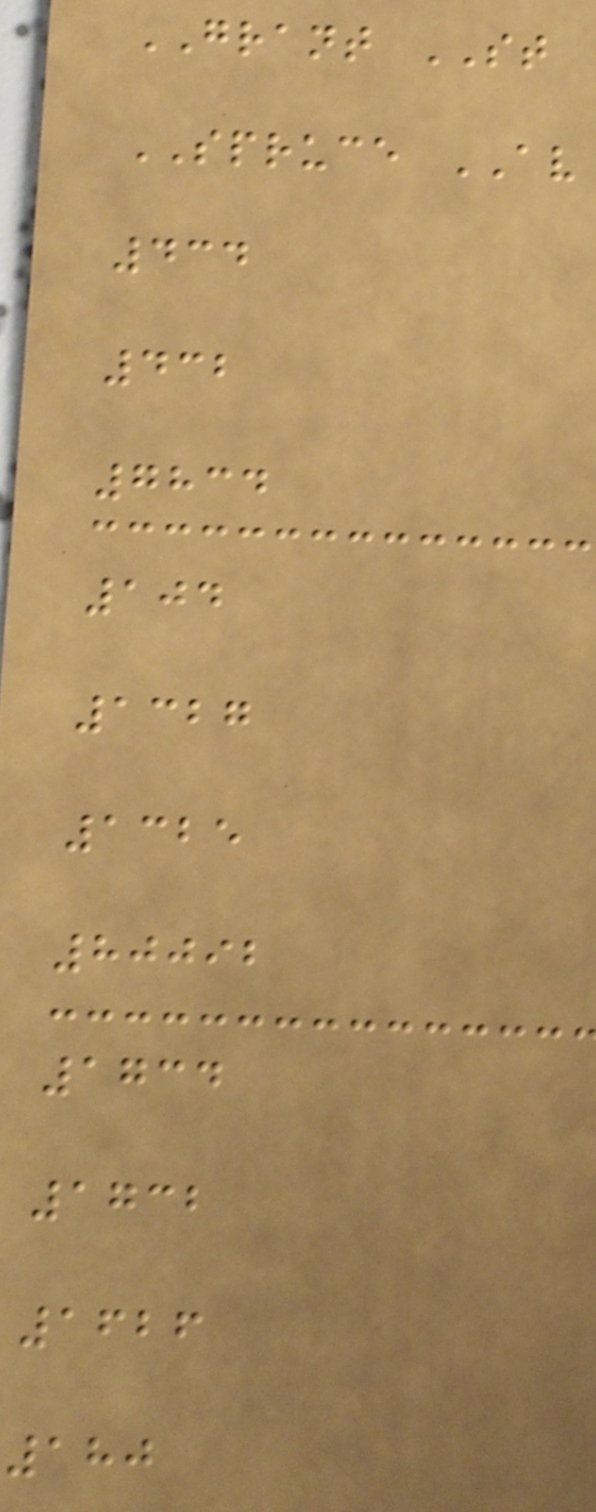GRANT ST
SPRUCE AV
434
432
7834
104
1327
1325
80092
1734
1732
1626
180
